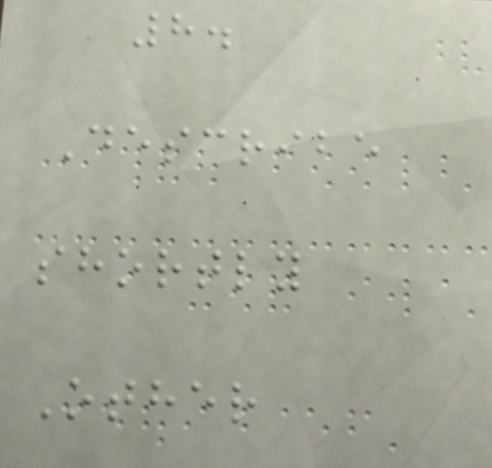8.
Describe
shortly
Other
